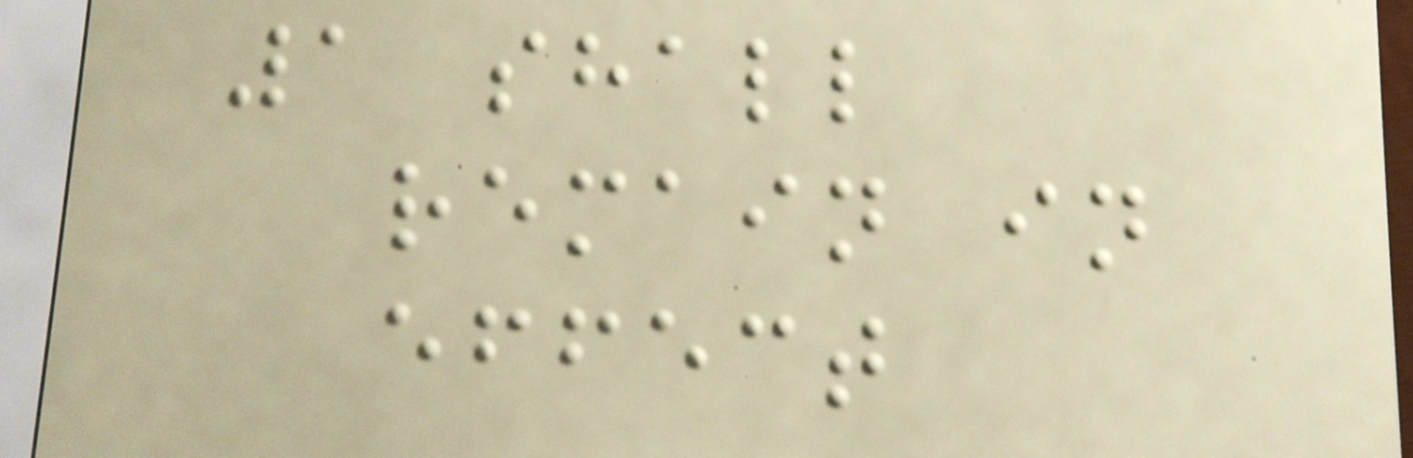1 shall
remain in
effect
